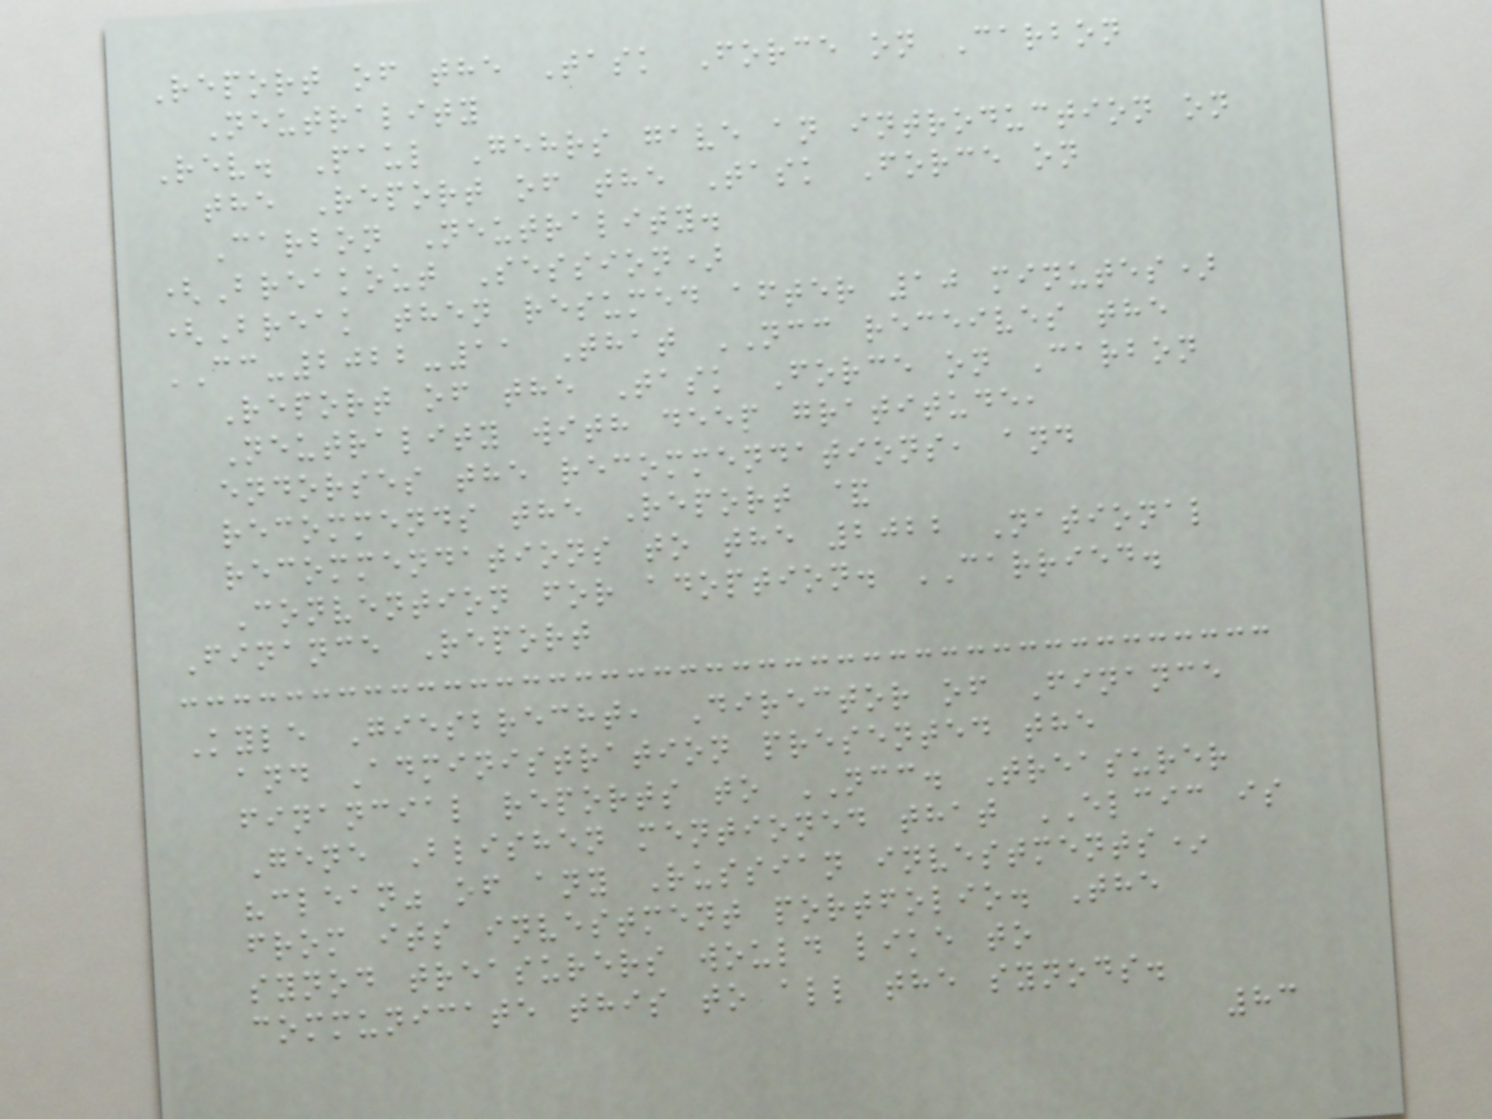Report of the Task Force on Carbon
Neutrality
Rev. Paul Gehrs gave an introduction on
the Report of the Task Force on
Carbon Neutrality.
(Breakout Session)
(Break then resumed after 10 minutes)
CC-2022-11 That NCC receives the
Report of the Task Force on Carbon
Neutrality with deep gratitude,
endorses the recommendations, and
recommends the Report &
recommendations to the 2022 National
Convention for adoption. CARRIED.
Finance Report
Kyle Giesbrecht, Director of Finance
and Administration presented the
financial reports to NCC. Treasurer
Gene Blishen mentioned that ELCIC is
"clean" of any Russian investments*
from its investment portfolio. The
synod treasurers would like to
communicate this to all the synods.
83
